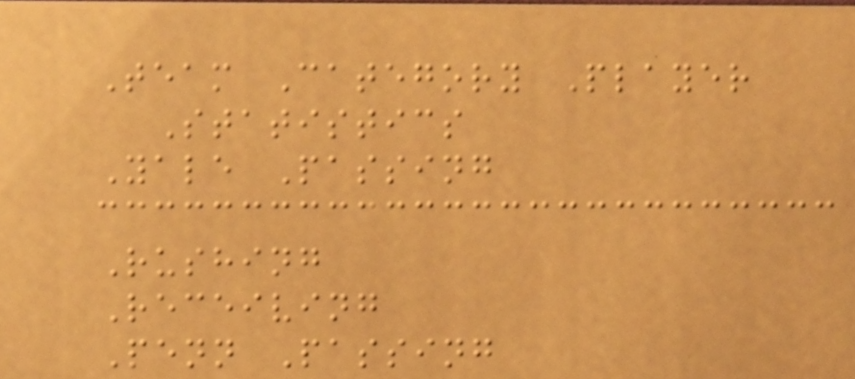Team Category Player
Statistics
Yale Passing
Rushing
Receiving
Penn Passing
